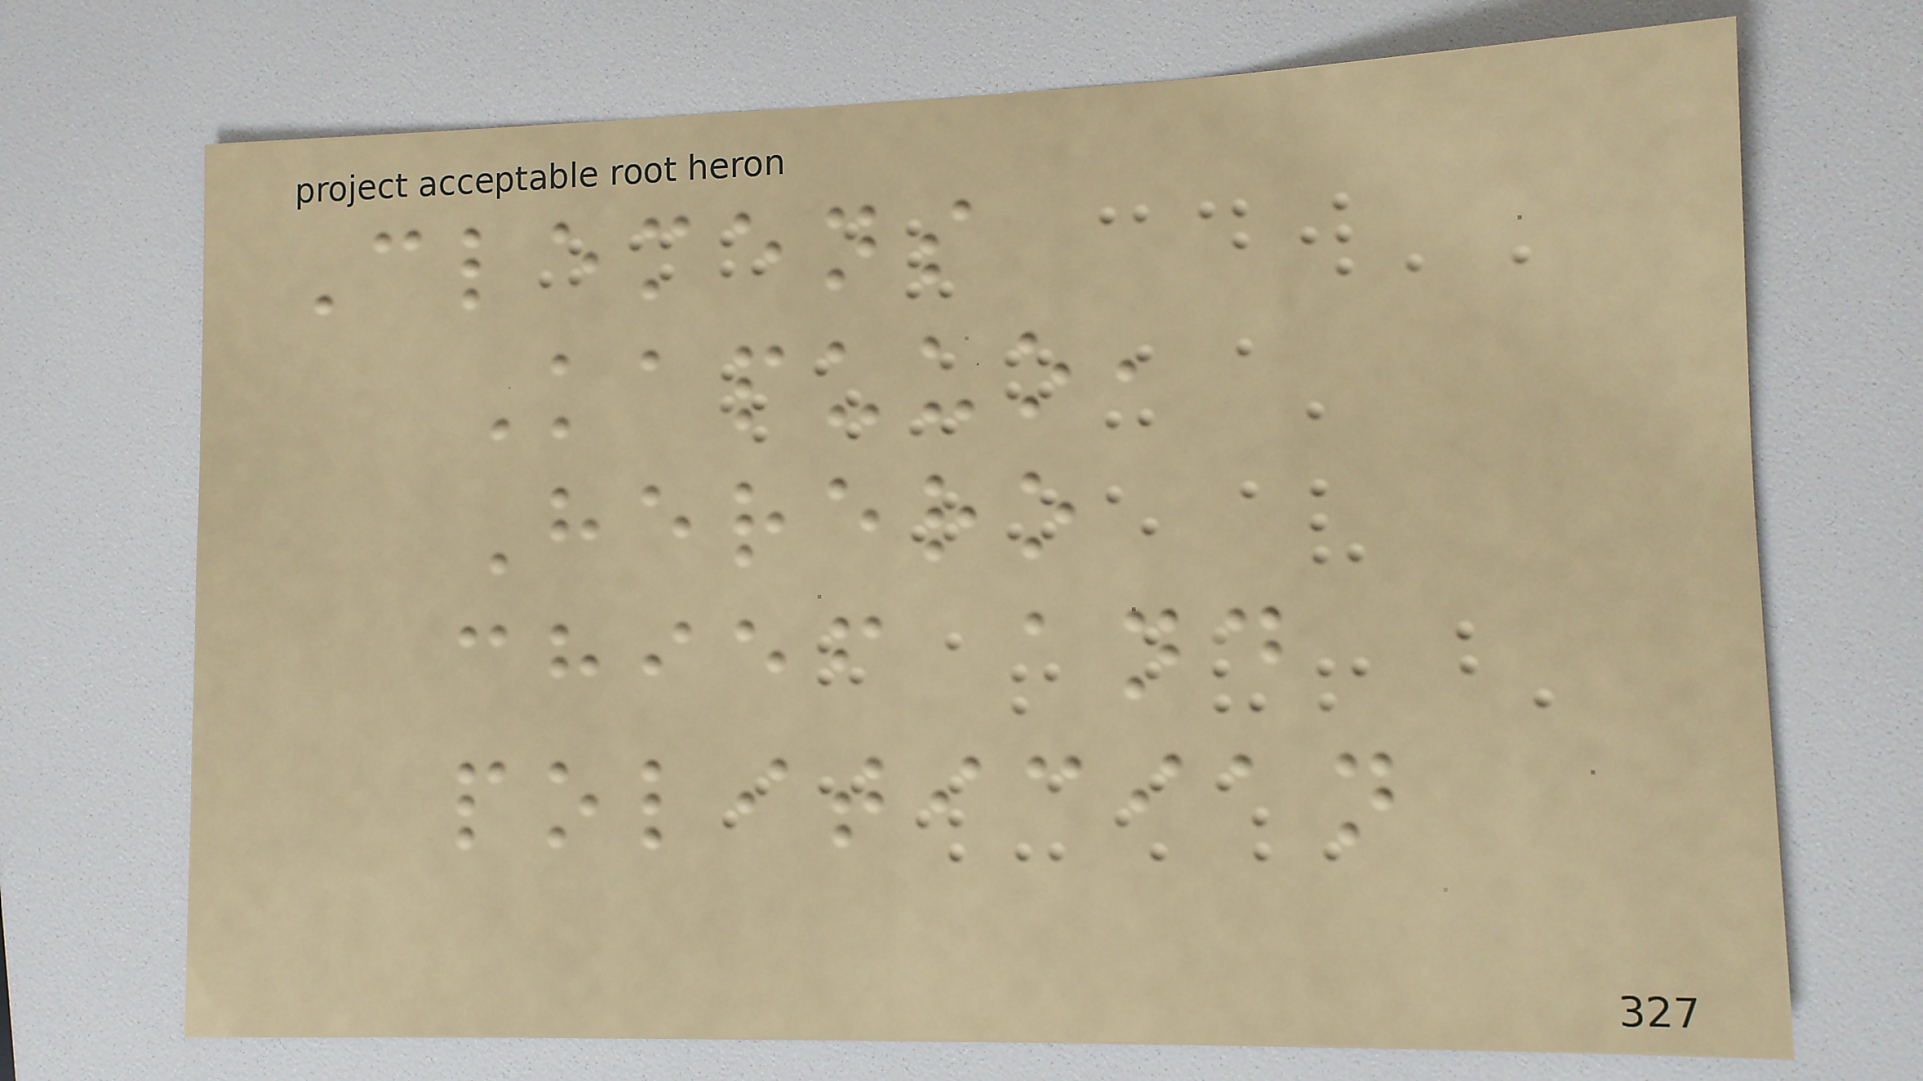Clemens
Kapuuo,
Herero
chief and
politician
